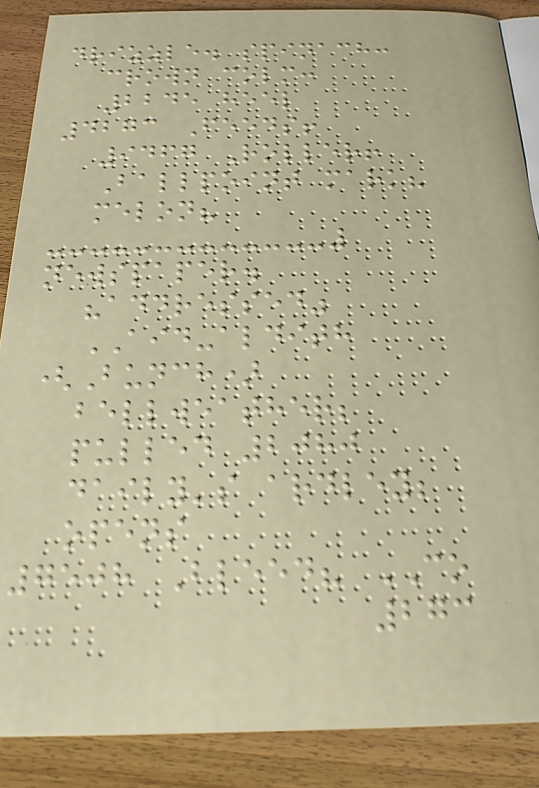drizzle. spinach:
crown colm:
2245 heel
4273 Feeds!
9467 Roller!
Ballpoint mark?
melon?
newspaper.
"addressed"
AID-aldith
(Bunch)
bellweather;
pulled 2080
daily's ardley;
opens
7508 Bleed? CO
273
